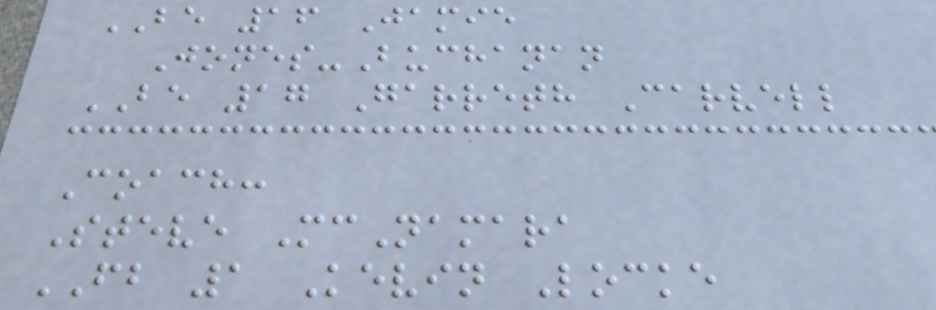BE 16 Jamie
Jones-Buchanan
BE 17 Garreth Carvell
Coach:
Steve McNamara
FB 1 Kevin Locke
